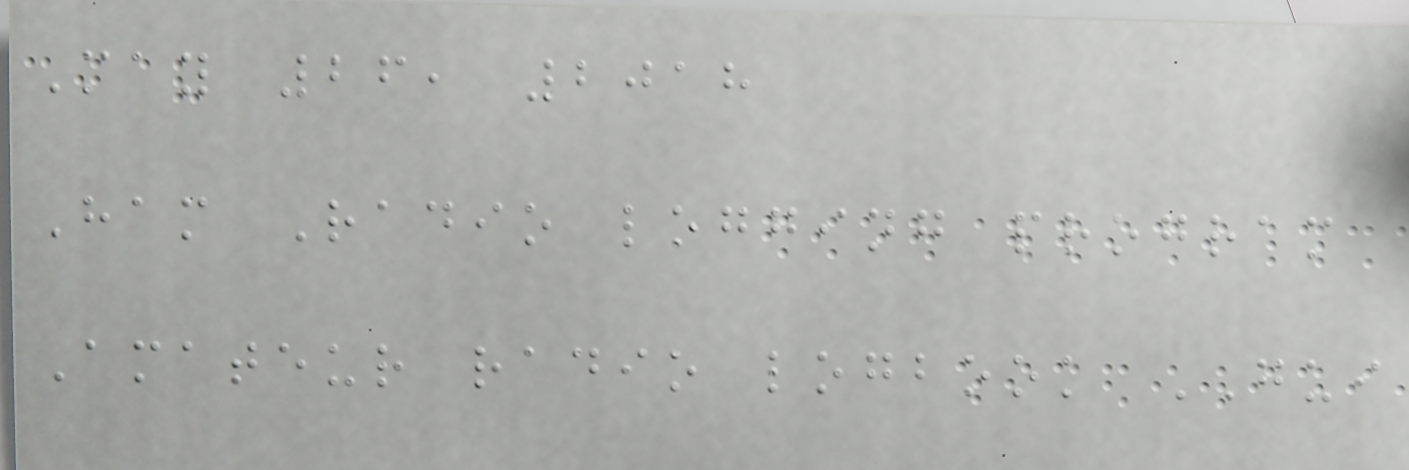May 26, 2018
Ham Radio logging program
Amateur radio logbook GUI
